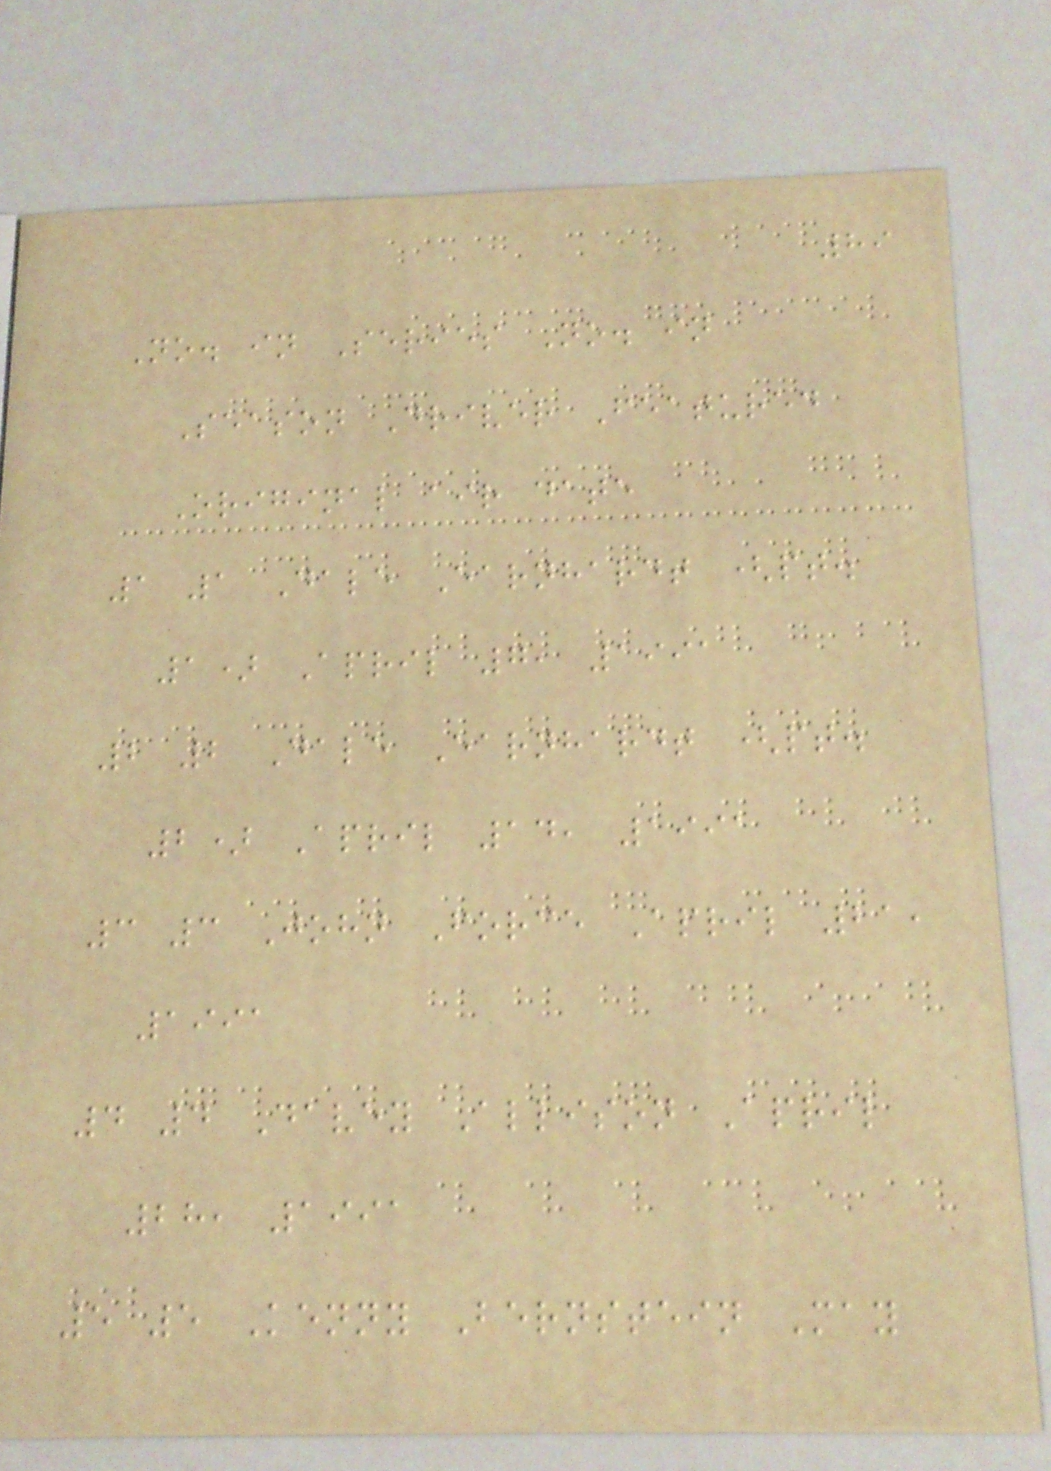89
No. in Series No. in
Season Driver Featured
Original air date
1 1 Dale Earnhardt (pt.
1) April 7, 1991
2 2 Dale Earnhardt (pt.
2) April 14, 1991
3 3 John Force April 21,
1991
4 4 Davey Allison April
28, 1991
5 5 Kenny Bernstein May
